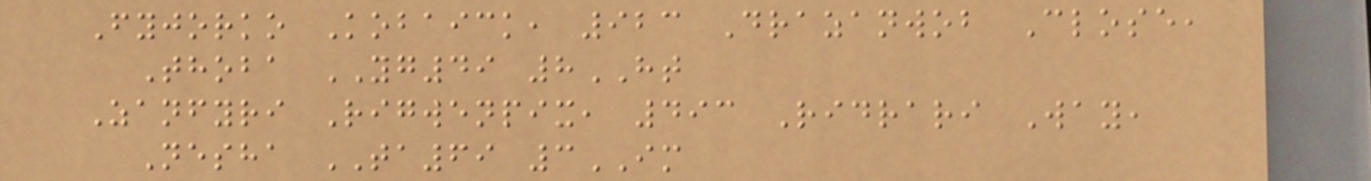Fyjorko Kobaick, 923 Drazanwob Close,
Thoba YG49 8HT
Zanfyri Rigwenpix, 493 Ridrari Way,
Nesha TA69 3IM
